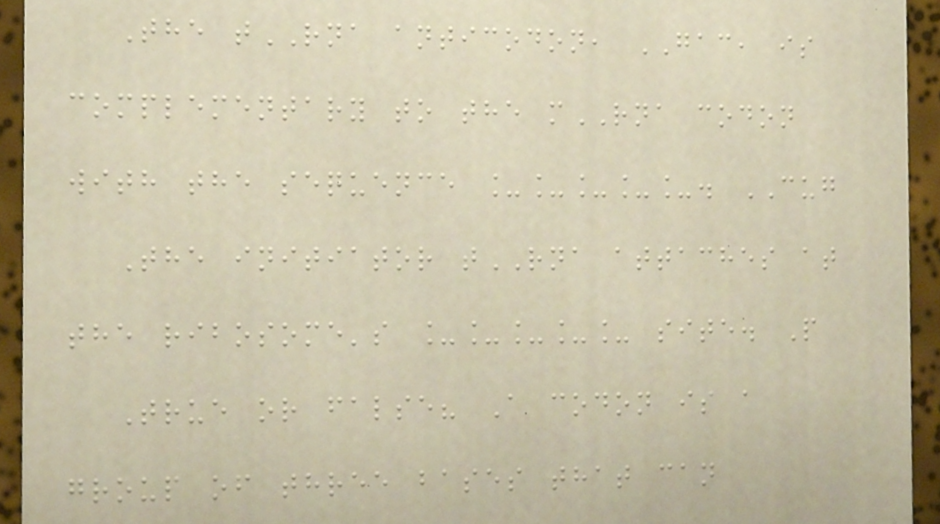The tRNA anticodon, GAC, is
complementary to the mRNA codon
with the sequence _____. CUG
The initiator tRNA attaches at
the ribosome's _____ site. P
True or false? A codon is a
group of three bases that can
